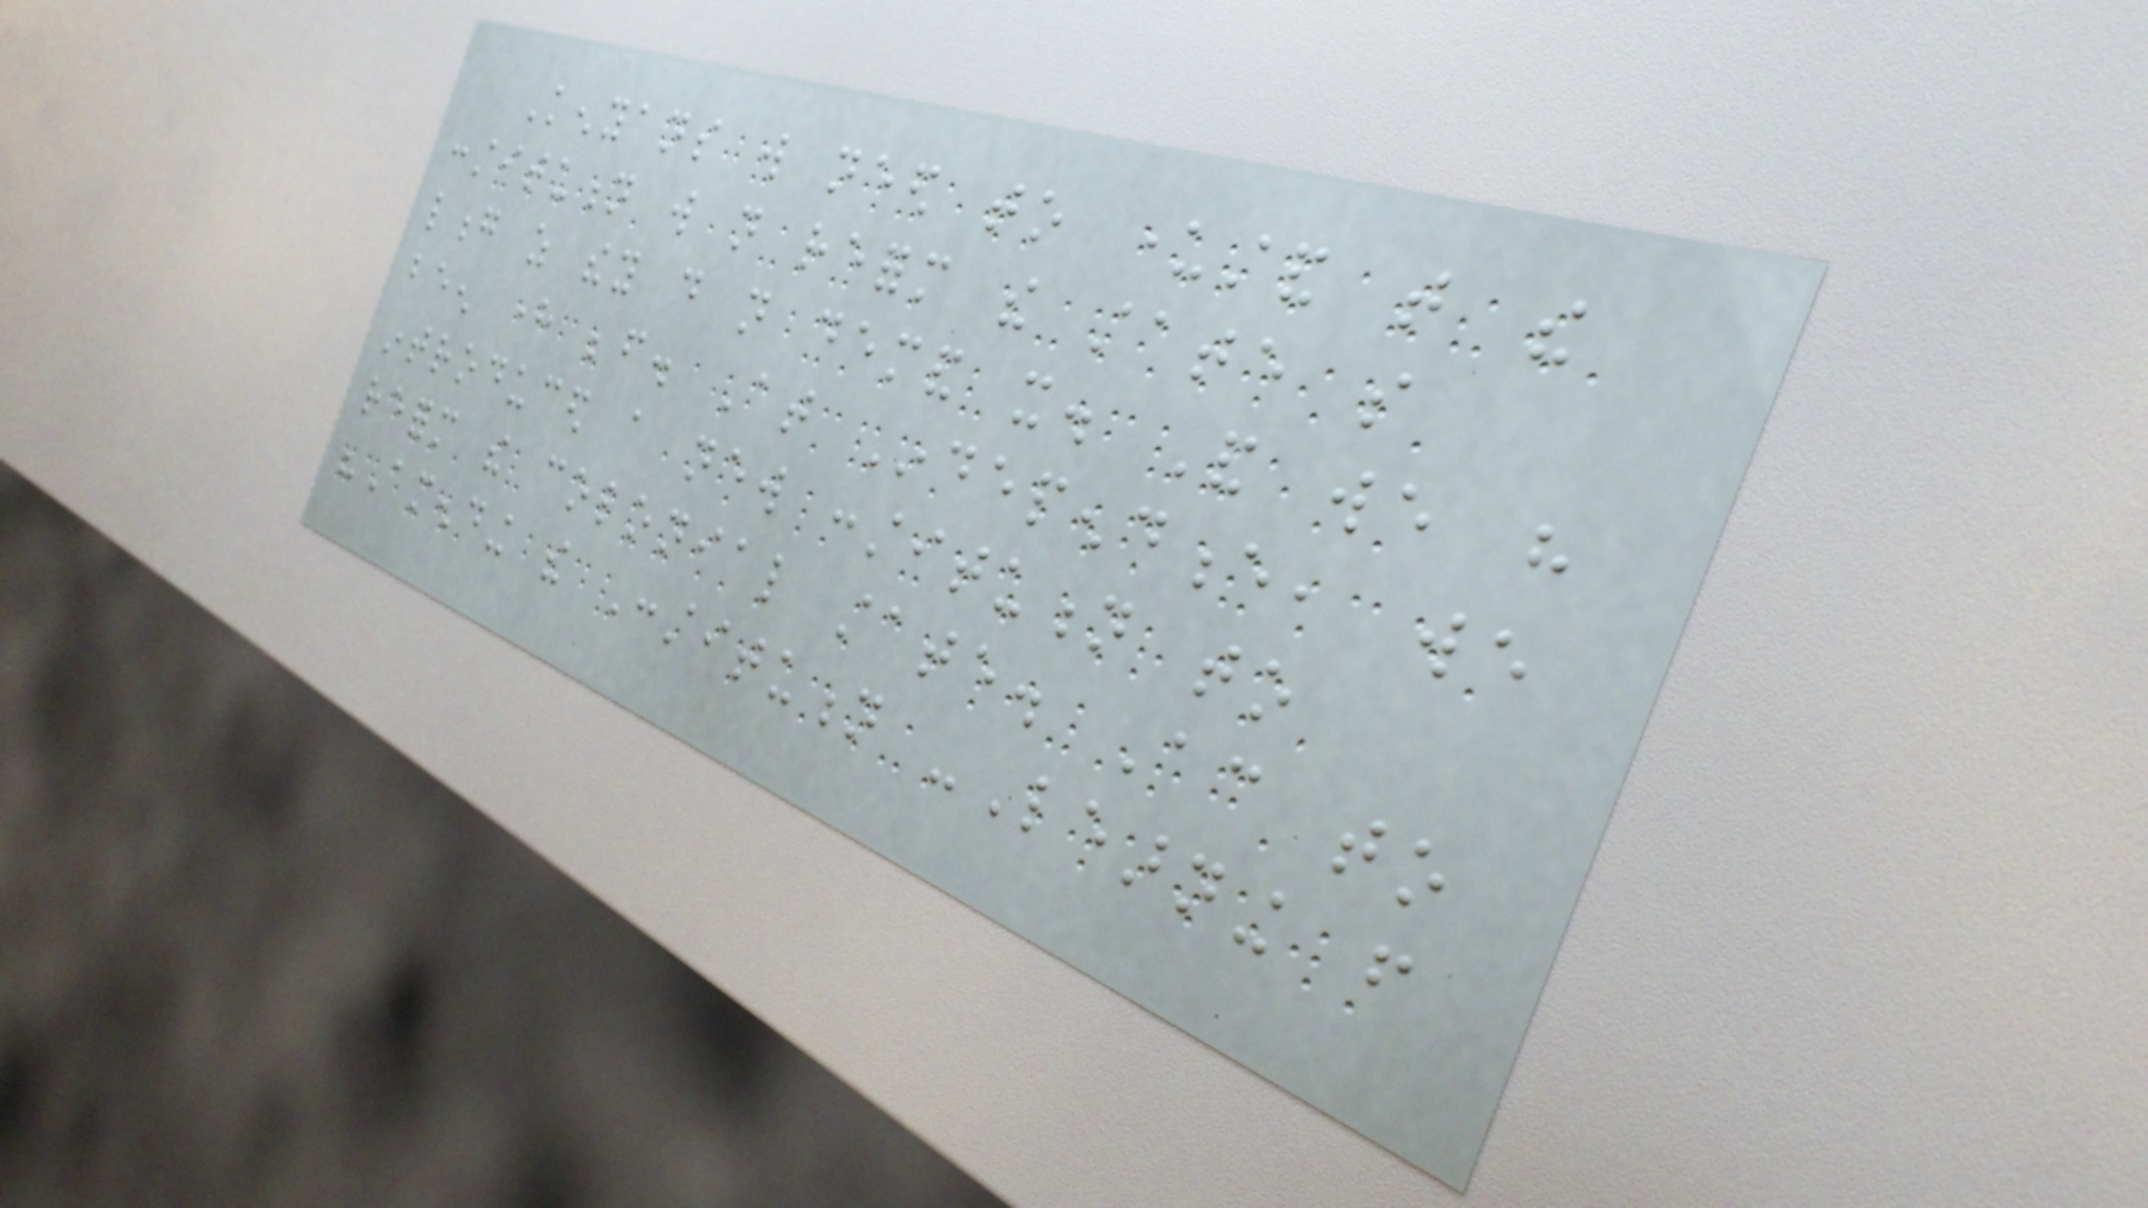Kenyans will need to understand that the
constitution will not reform the state so
long as they do not demand it. And we have
been here before. At Independence, we
introduced a new constitution to
reform the colonial state. According to
"Amending the Constitution -Learning from
